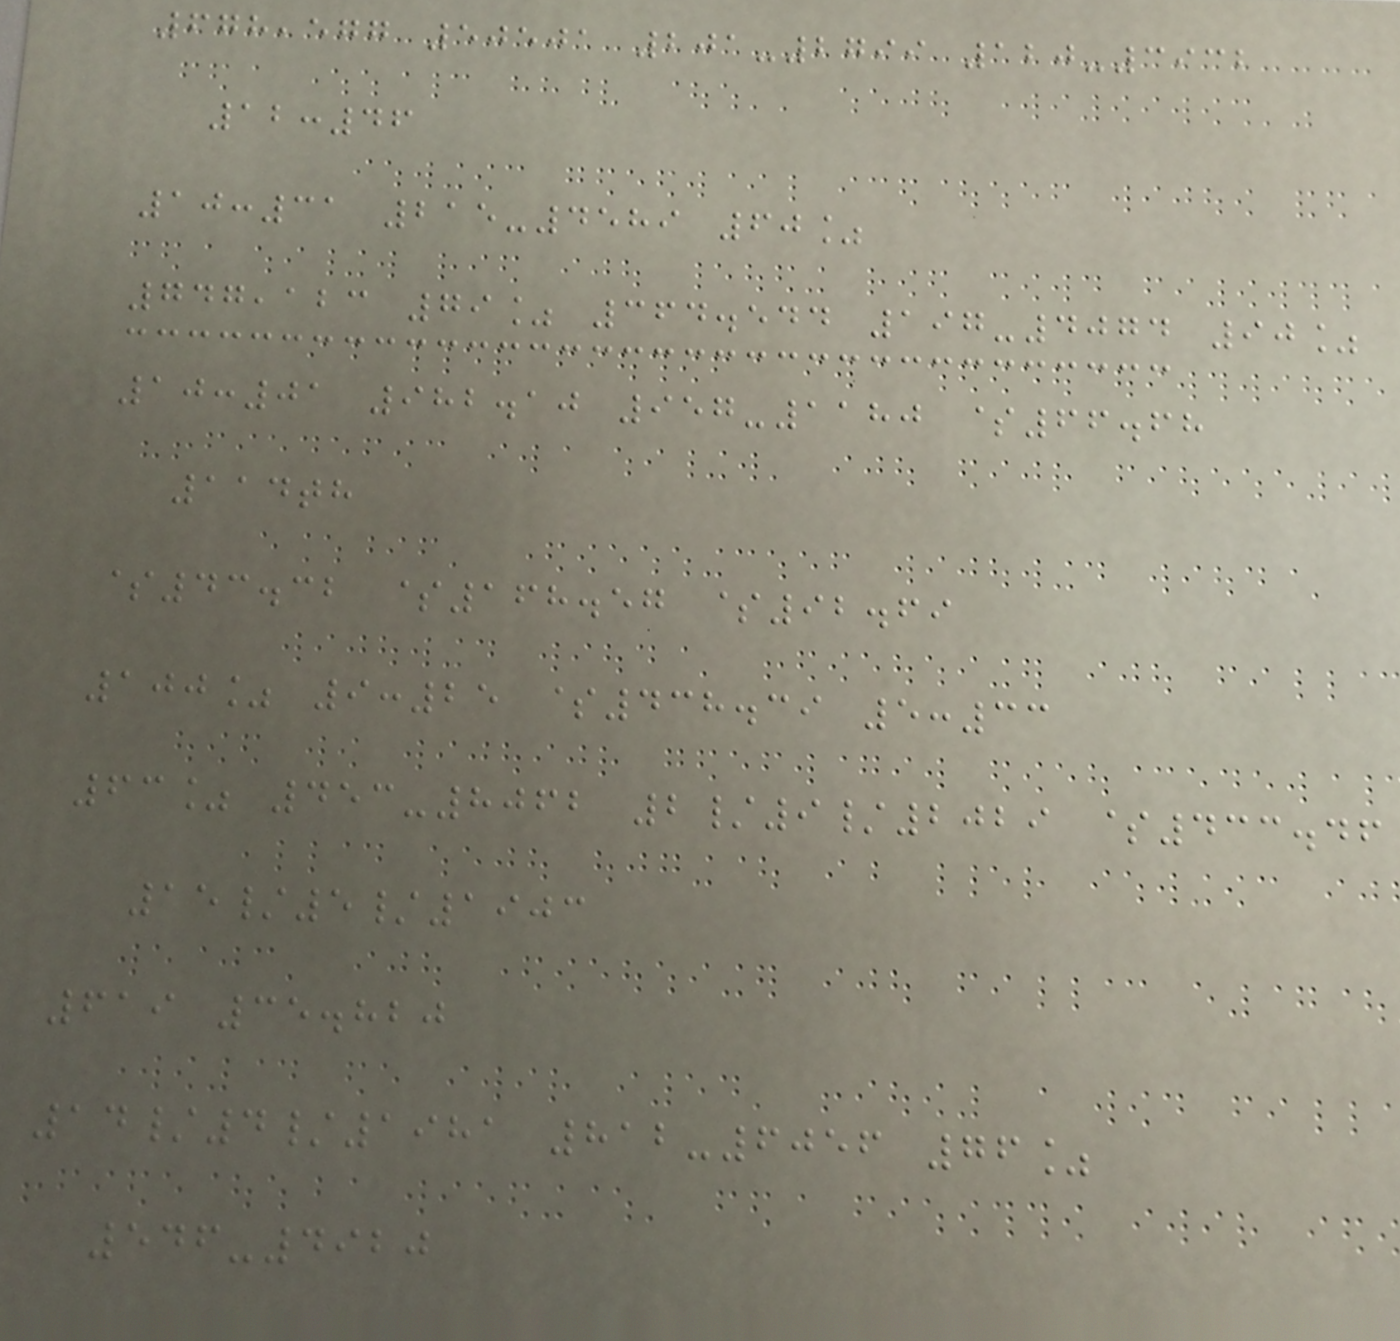678,577 50501 201-2799 120-3932
12:46
10:31 215-4589 60%
747,123 79% 364.544 197-4074 90%
10:01 982.10 957-1180 $66.68
114th
$43.32 $168.57 $92.69
100% 9:25 $438.39 5:33
63% 453-8062 2/9/2029 $433.46
15/5/1903
619 35.820
14/4/1981 812-6056 76%
546-4920
